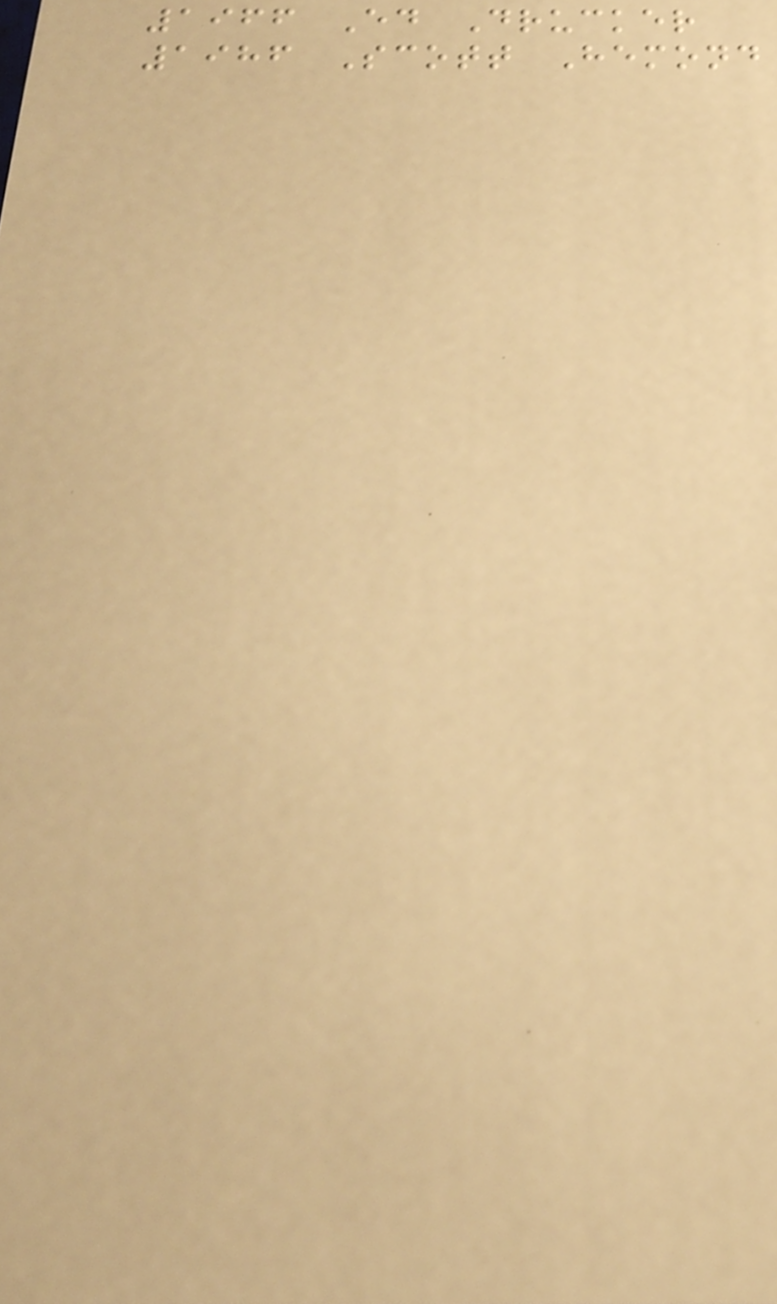1966 Ed Drucker
1986 Scott Hemond
